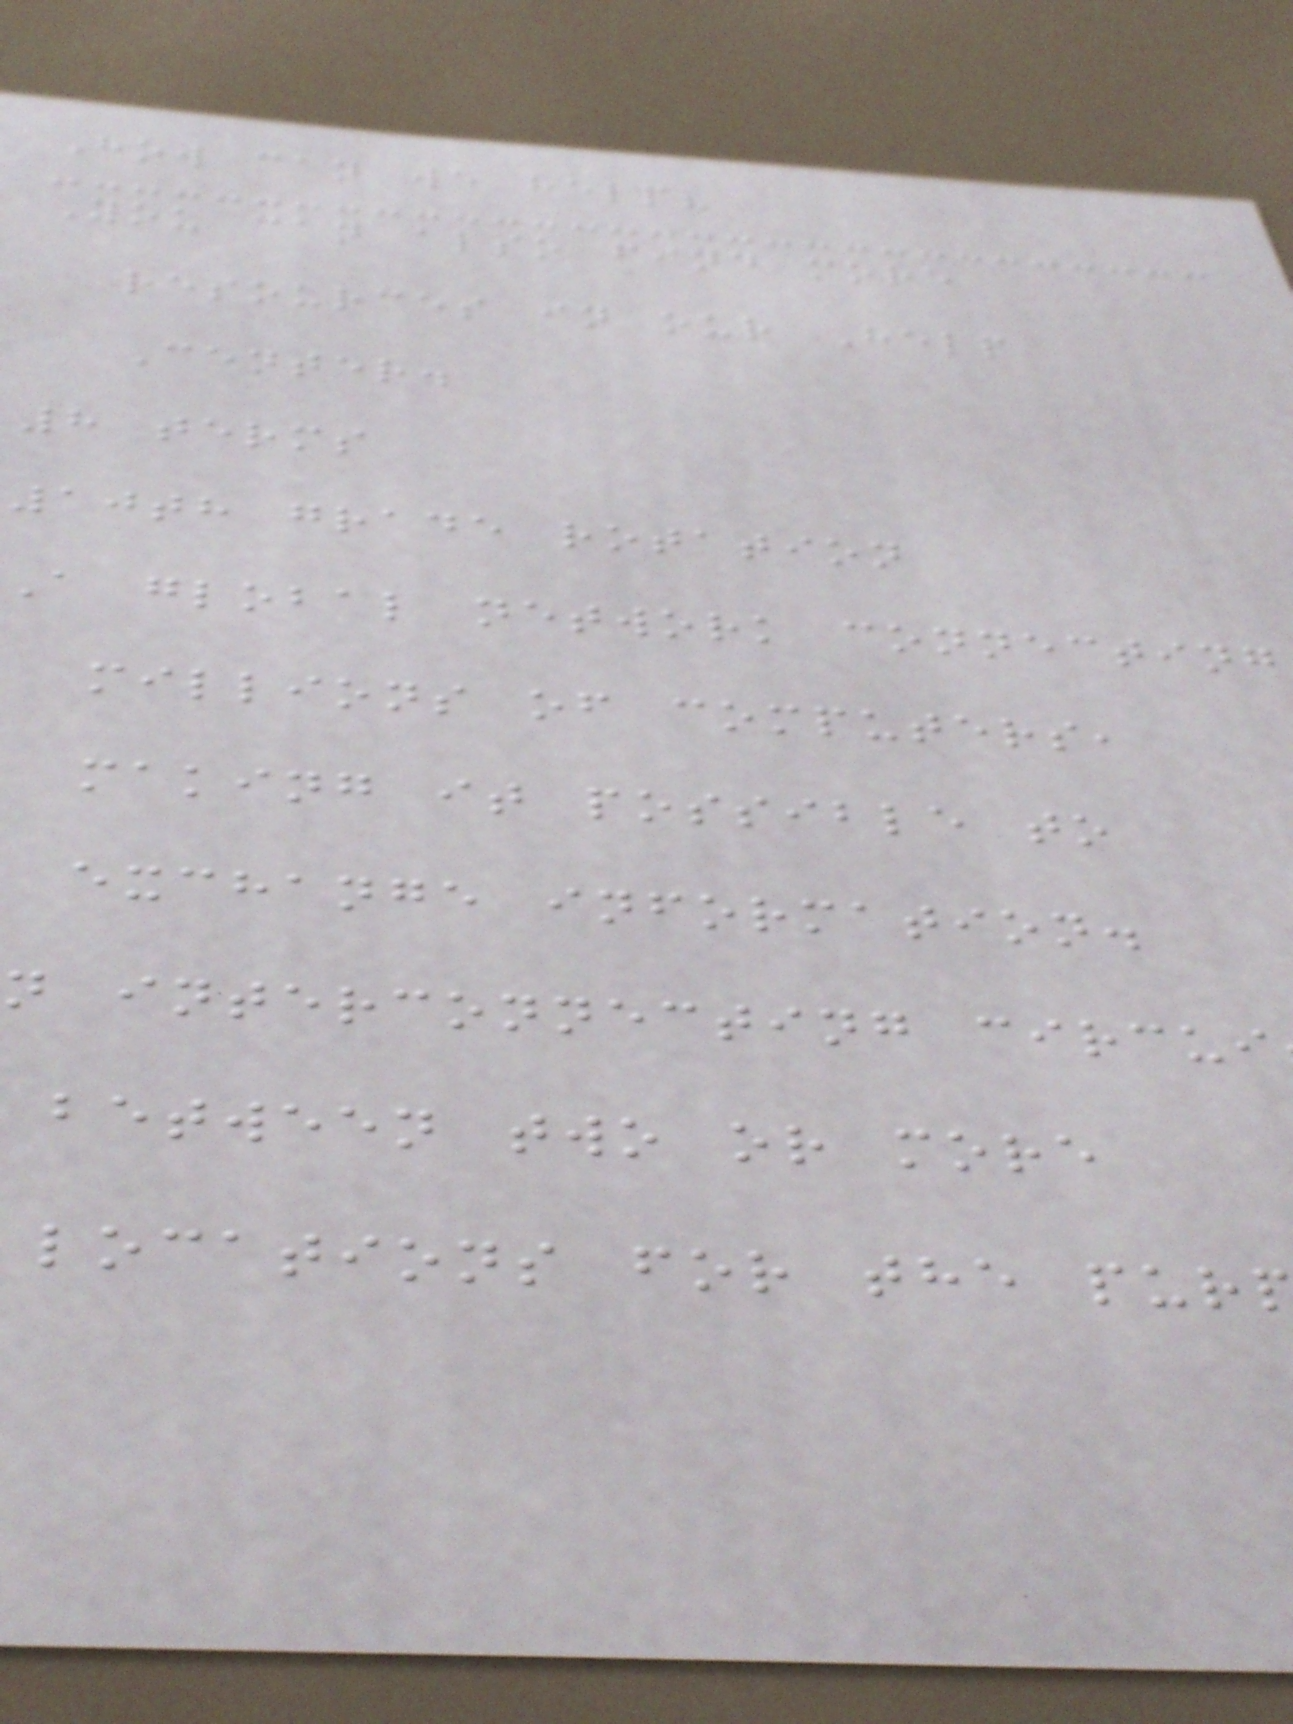How can we help?
You can also find more
resources in our Help
Center.
8 terms
10th grade rotation
a global network connecting
millions of computers,
making it possible to
exchange information.
n interconnecting circui
between two or more
locations for the pur
